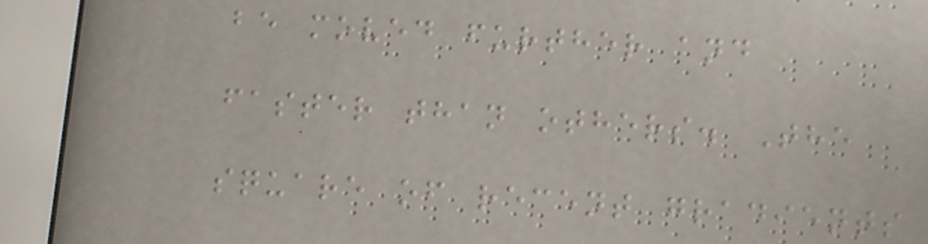be moved further and
faster than others. The
square of recent gradients
